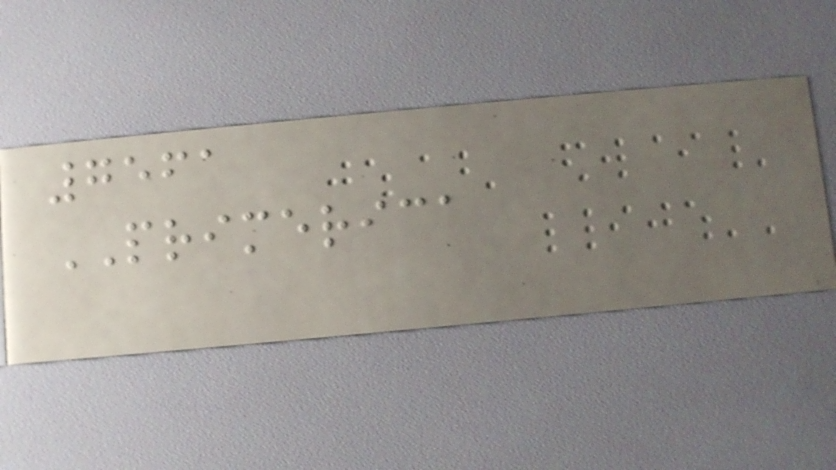7561
PRIMERICA
